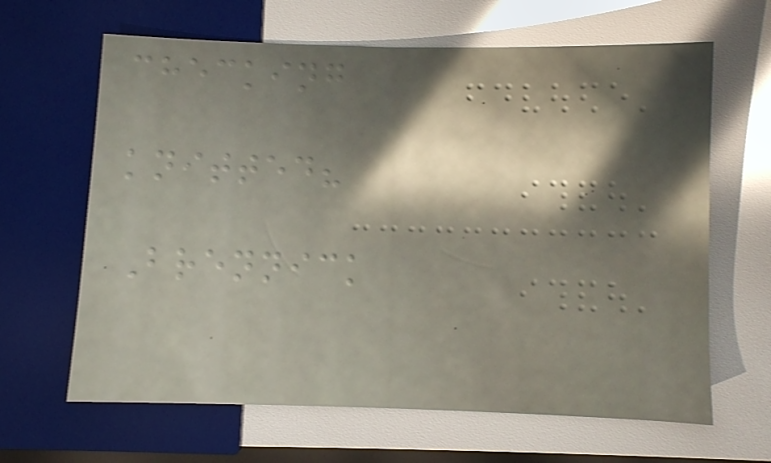checking
knitted?
Brennick
